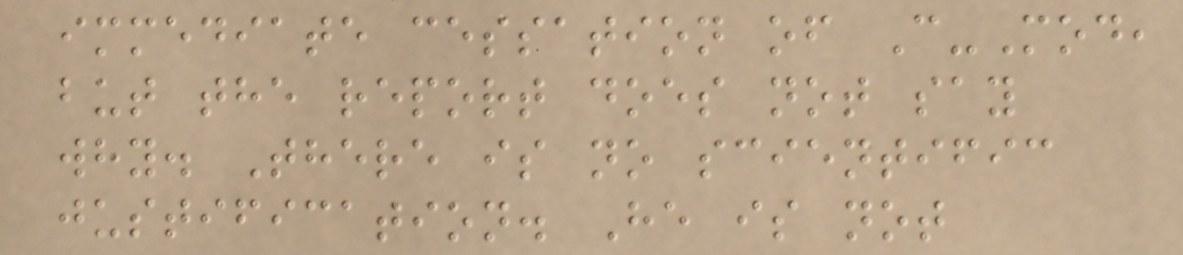immediate cessation of C-Mod,
but the report does not say
why. There is no scientific
justification. He is not
